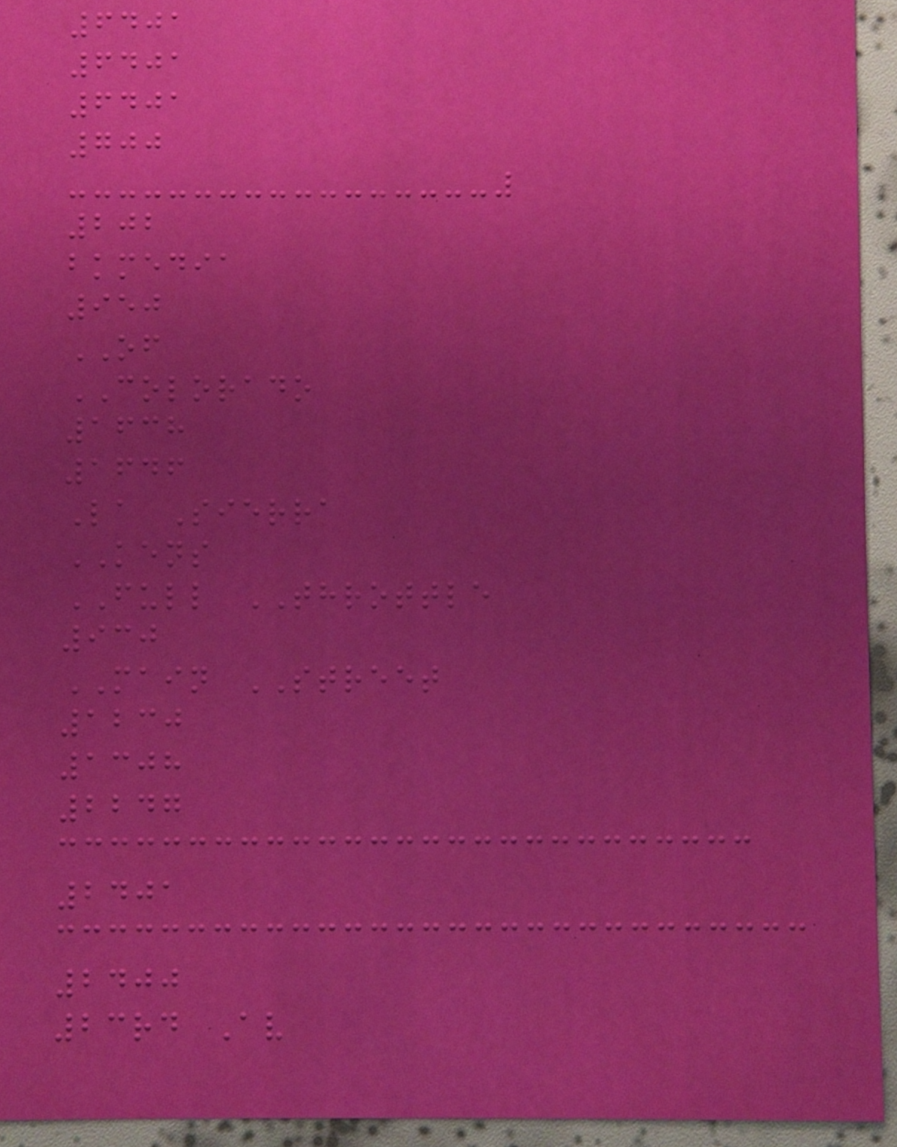6401
6401
6401
700
202
bkmedia
950
OF
COLORADO
1638
1646
La Sierra
KENS
FULL THROTTLE
930
MAIN STREET
1230
1308
2247
2401
2400
23rd Av
